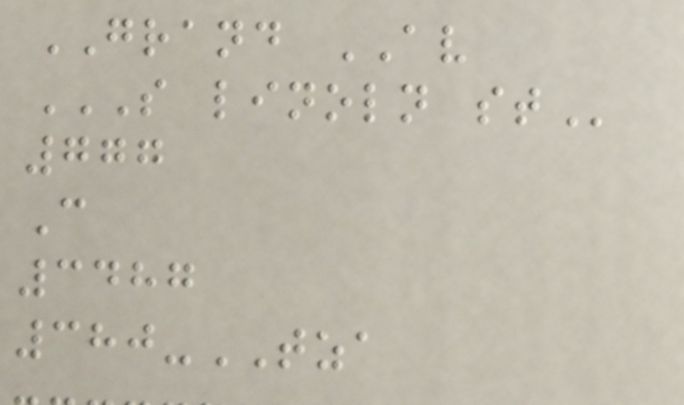GRAND AV
S LINOLN ST
777
C
3487
380-TZA
